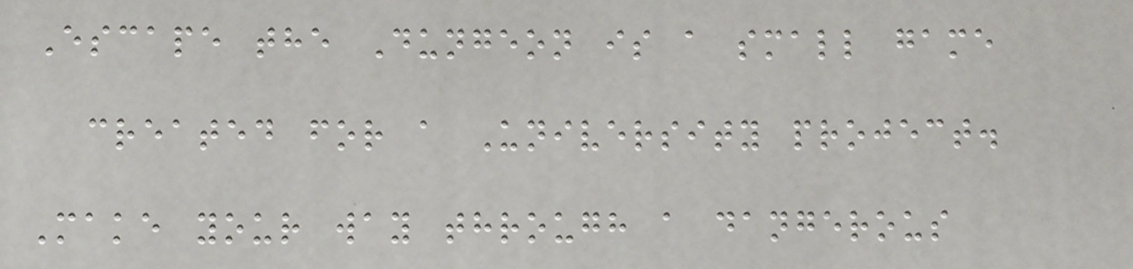Escape the Dungeon is a small game
created for a University project.
Make your way through a dangerous
